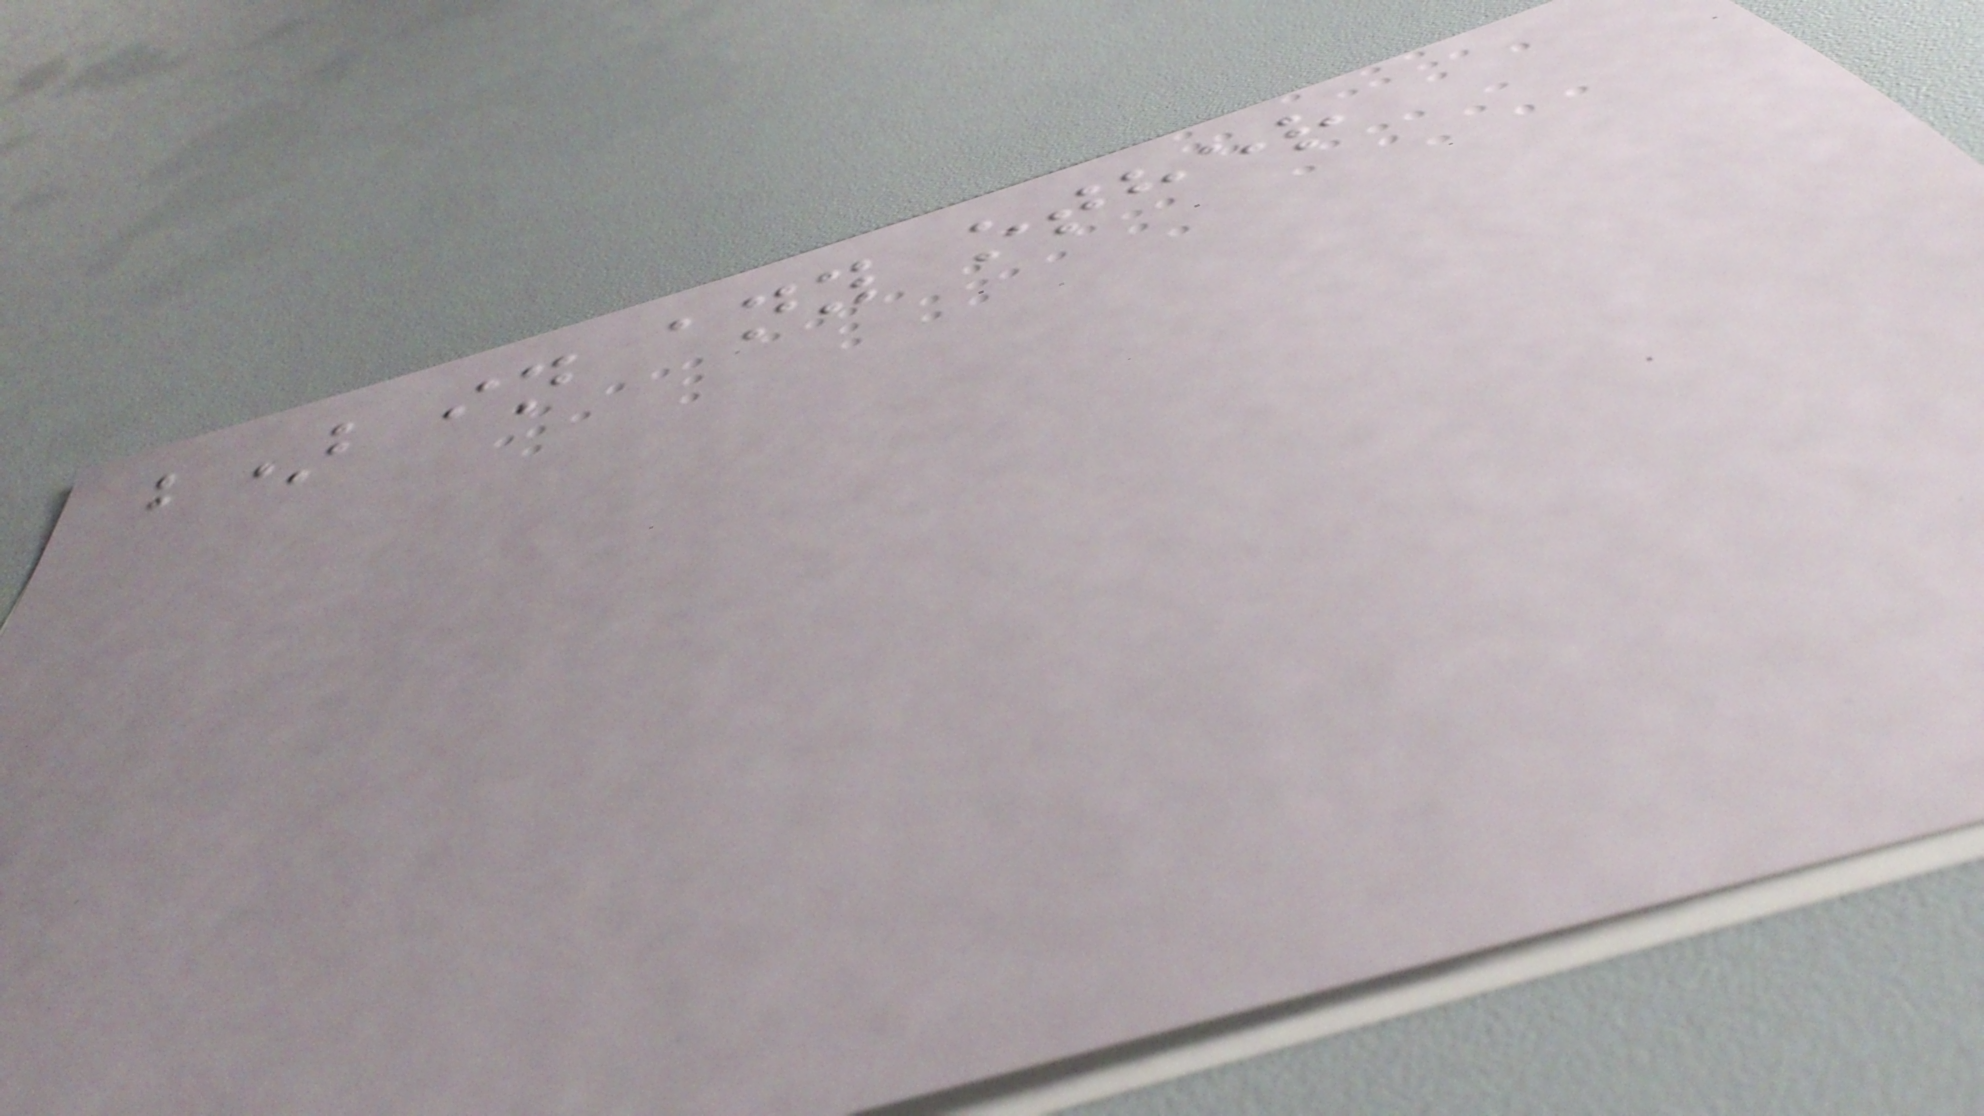b) in any other
